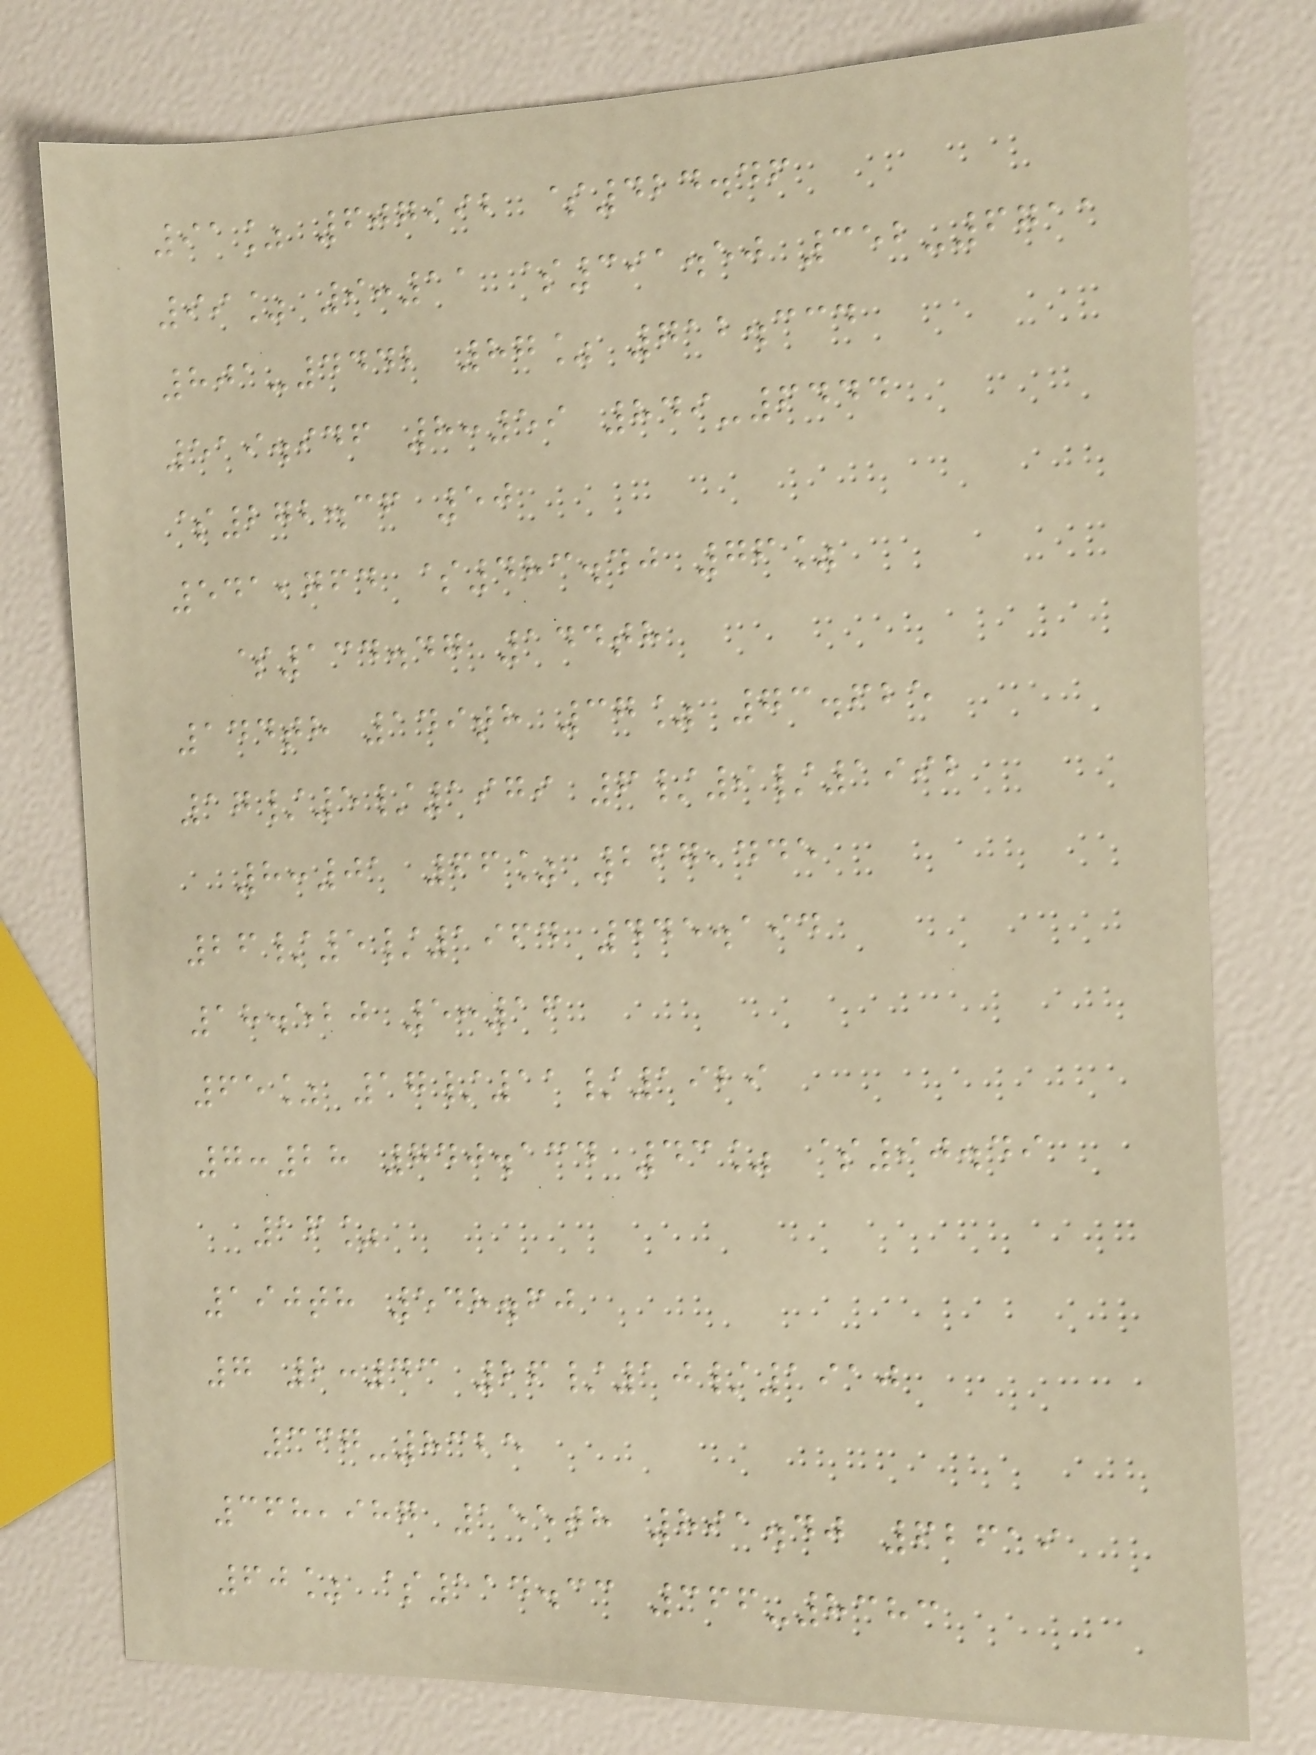91% 607992 $424.46
99% 9:11 $391.50 352-6711
801-4442 87% 712.334
519.946 8:59 849-6444
$272.36 50
541,764 $483.40 76%
$134.47 144th
144th 149th 37% 73.625
17/5/1979 6/9/1992
8:01 66% 267,445
26/5/1964 445.194
18.520 5:16
65% 17/11/1929
7:28 740.134 43% $90.49
16%
190th 548.60
7 2:43 26/10/1910
367-8325
368,987 155th 891.40 62619
60% $114.33 366-8383
